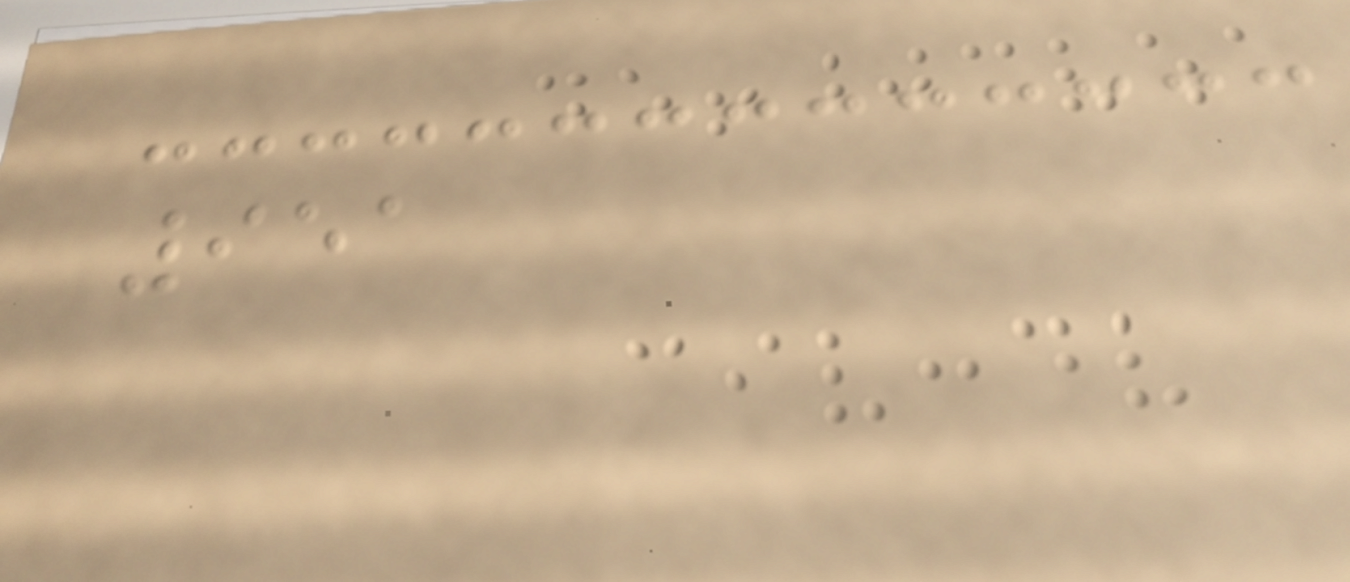951
